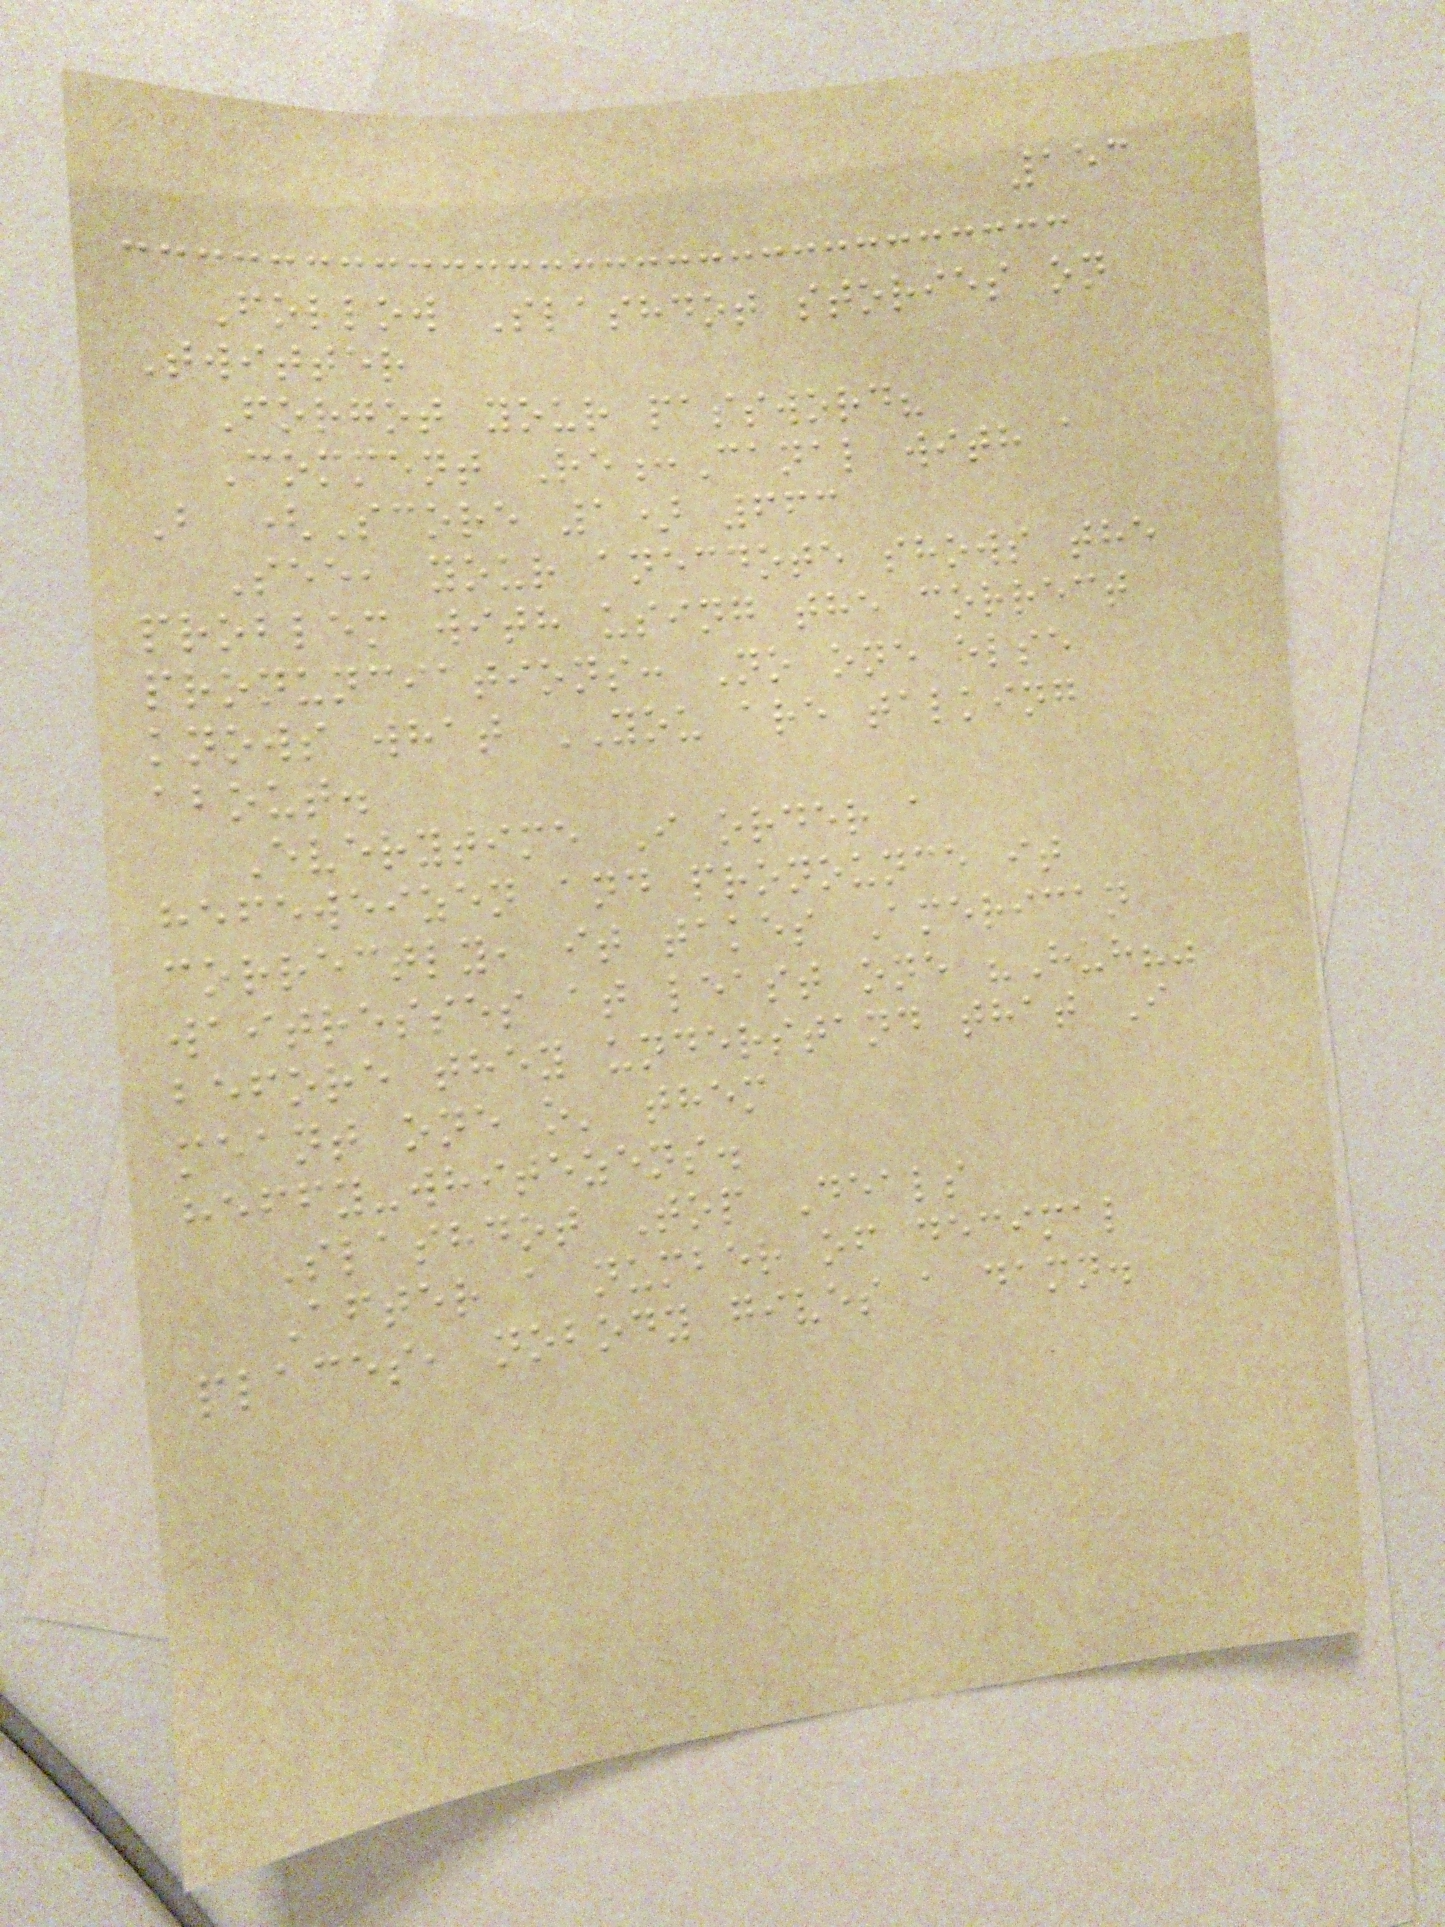153
Follow Slashdot stories on
Twitter
Forgot your password?
Comment Re:Canal with a
B (Score 1) 663
See, your anecdote shows the
problem with using the correct
pronunciations: No one else
knows what YOU are talking
about.
Everytime I order a
hefeweizen and pronounce it
correctly, it takes American
waitresses at least one "Huh?"
before they understand that I
meant one o' them
heffy-whitezens.
Slashdot Top Deals
After a number of decimal
places, nobody gives a damn.
